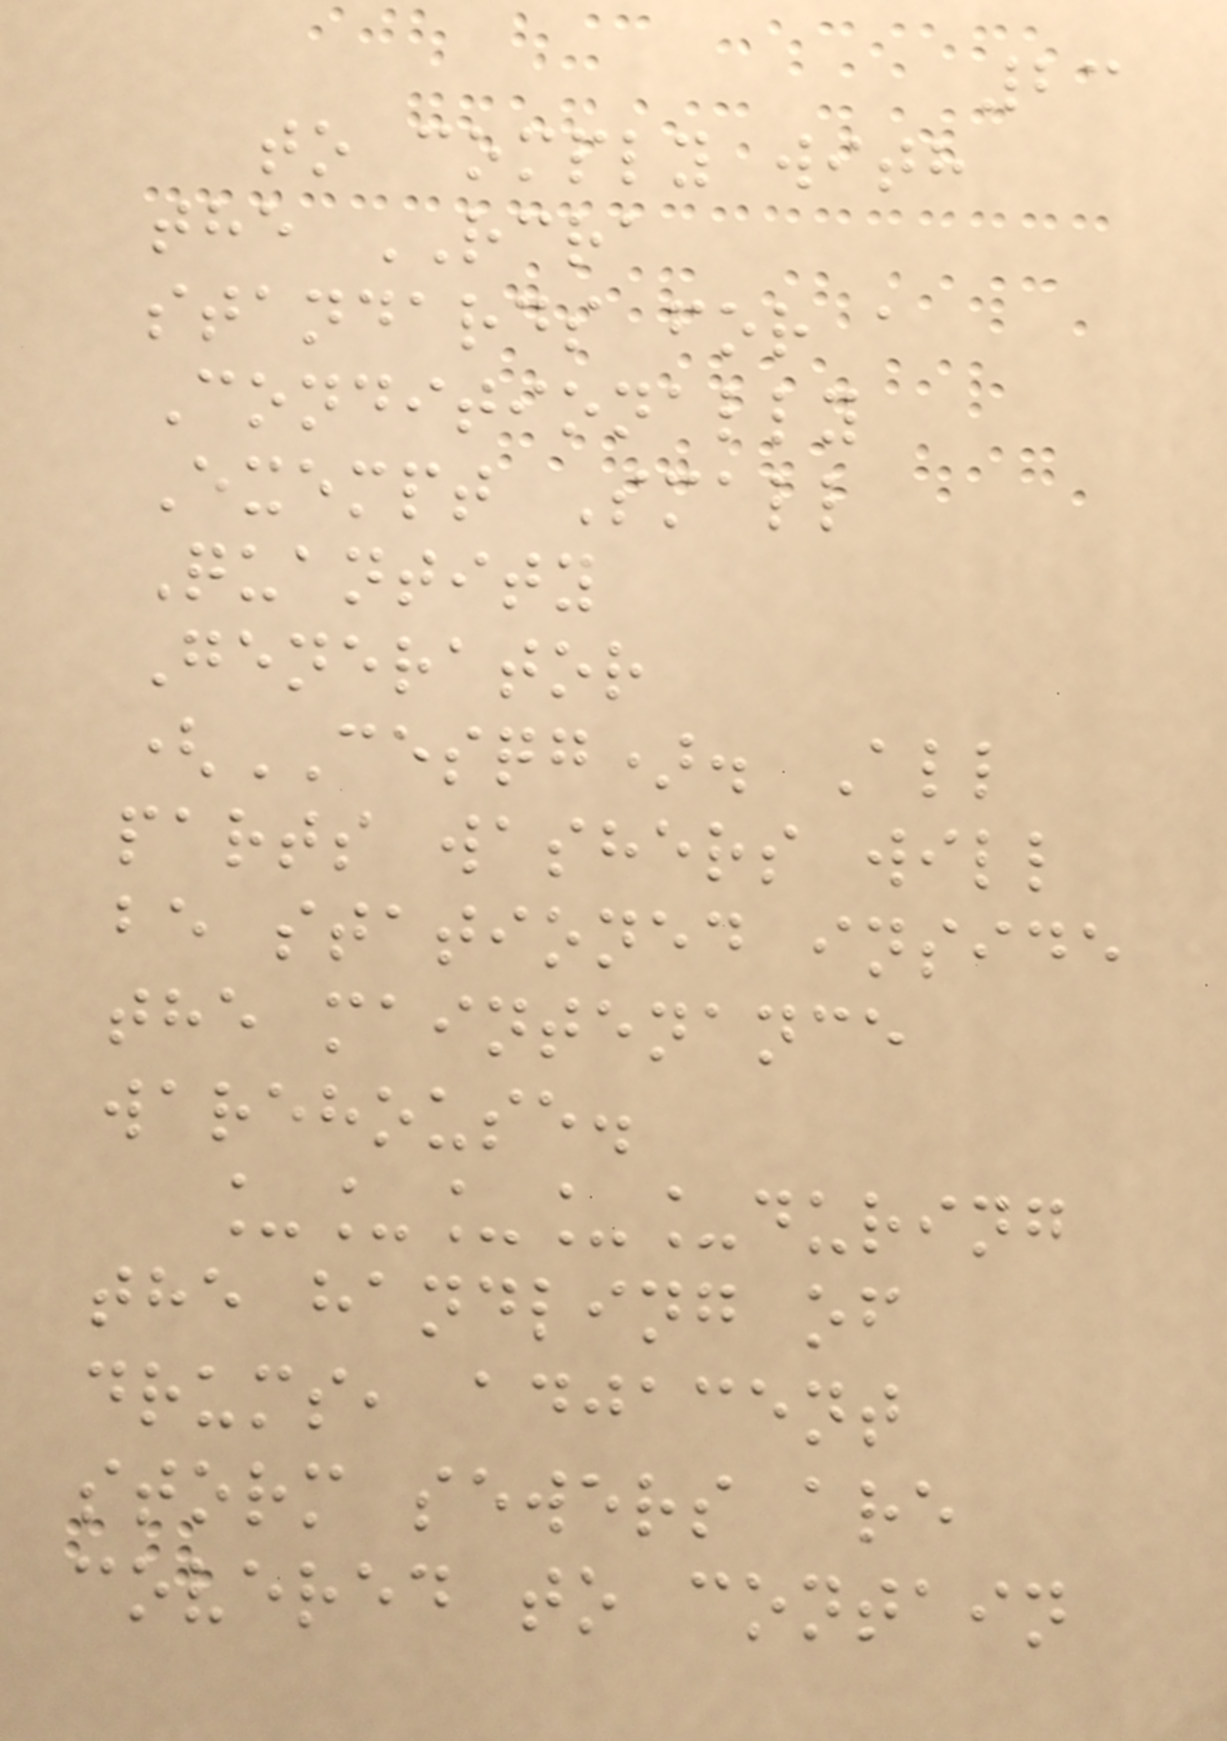23
to comply with
the RCRA
standards for a
Conditionally
Exempt Small
Quantity
Generator
(CESQG). All
parts washers will
be stationed inside
the maintenance
warehouse.
_____during
the handling of
drums, adjacent
storm sewers are
covered to contain
